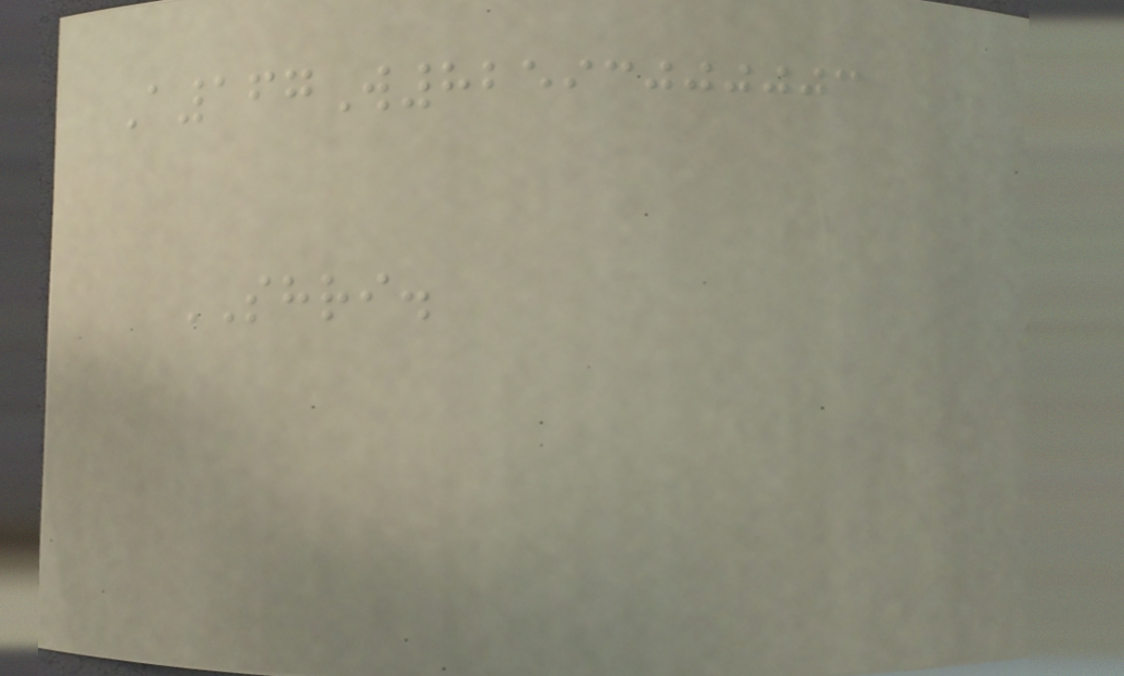A167W82593000003
SHRI.
